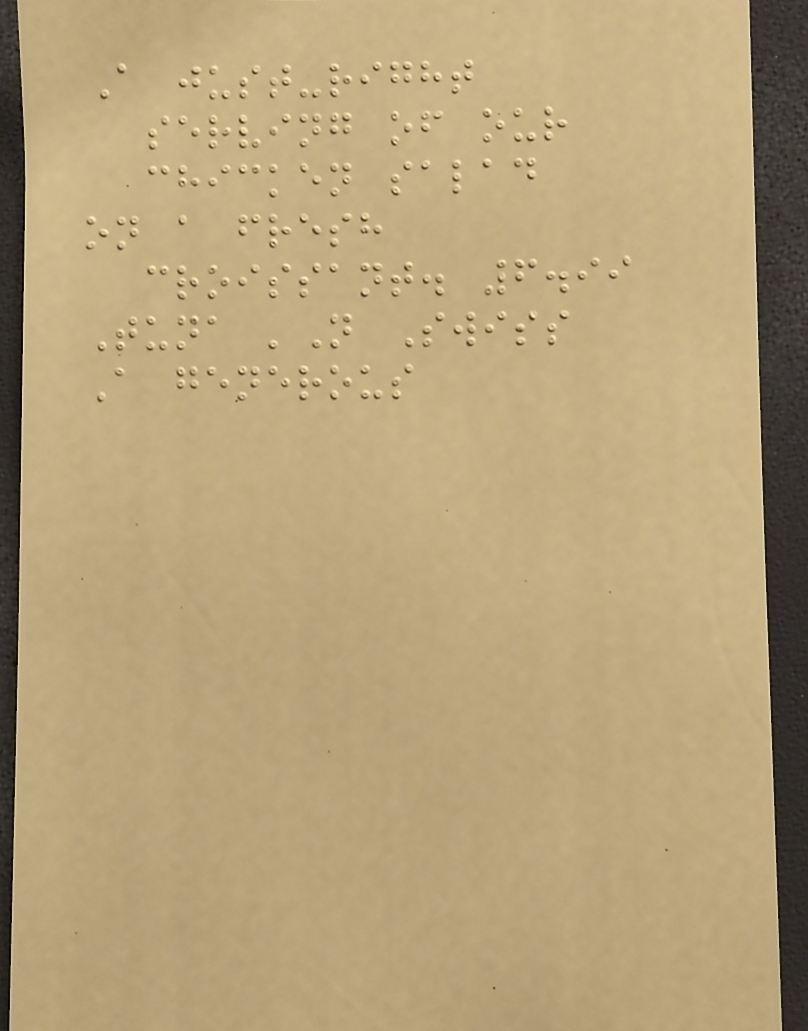A just-right
serving of our
chicken salad
on a fresh
croissant. 6.99
Tuna 'N Swiss
A generous
